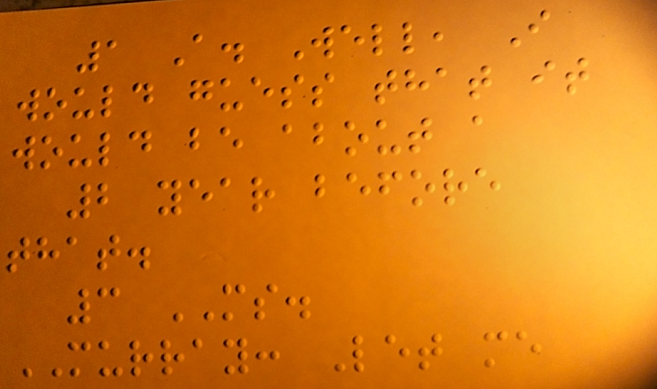1 A. Well, I
would guess that it
would be about a
2 year before
that.
3 MS.
MURRAY: Let me
